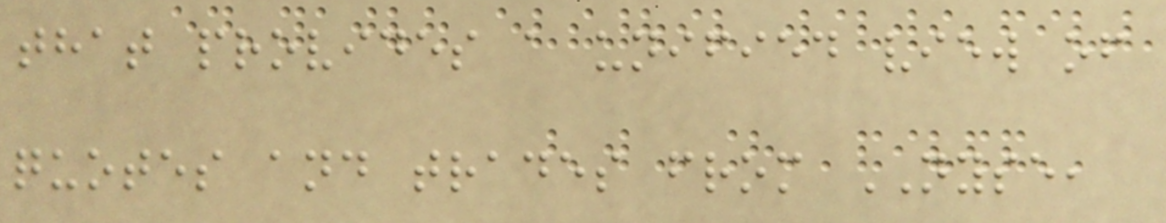that provides a unified view of
quotes and trades from NYSE,
